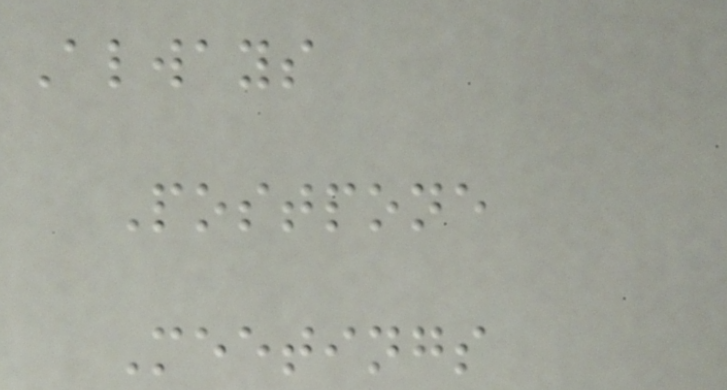Always
Postpone
Meetings
